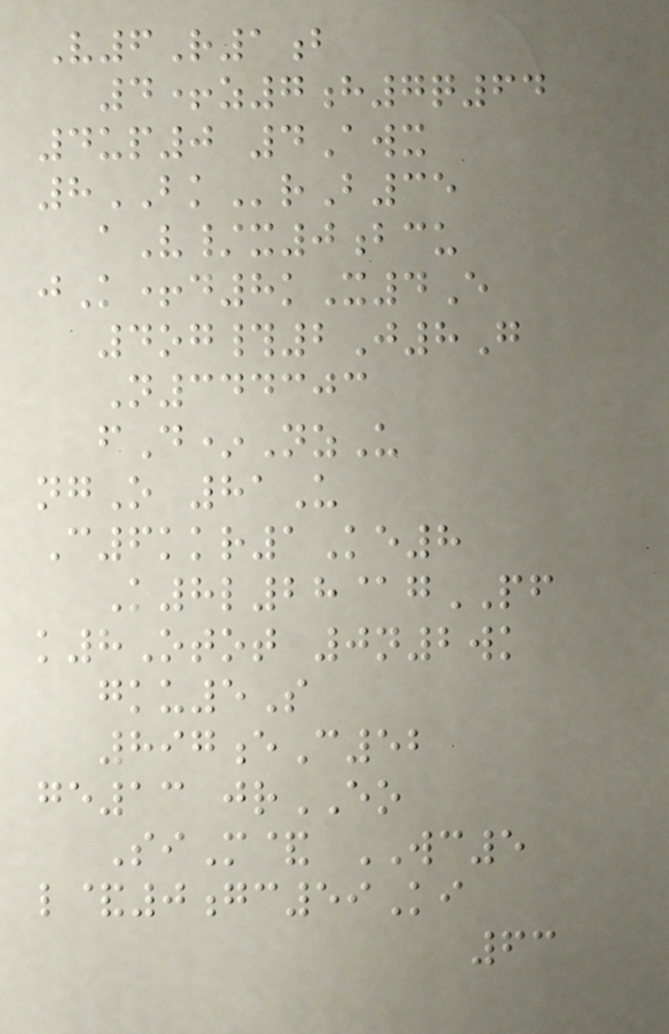V6R1b
4+z7h7q64
4up0 4Awx
8BKrB35
aV/x0bcu
jK+d8kX4E
4og#2J8G
N344303
fD*NzU
ngO 81U
C6kkr1Ke8
K8l28@gPF
k8Otot 0n2wk
gku5S
897eC52
ge13 jrEO
SiM& WC5
l&0gc59Ki
63
